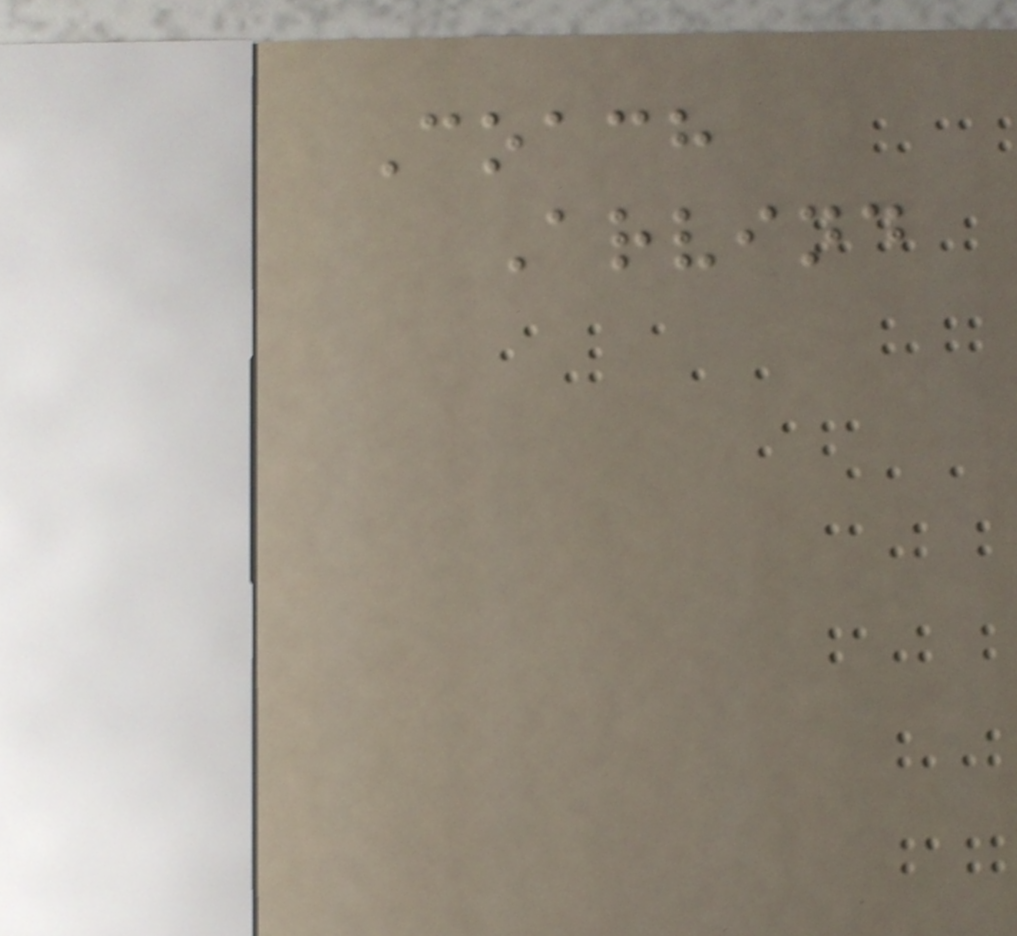Coach
Arvind
